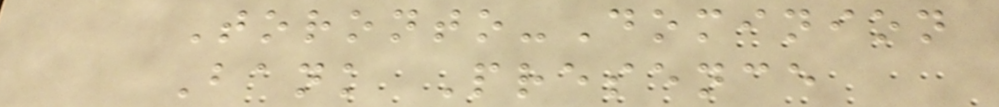Toronto-Dominion
Bank Presence
